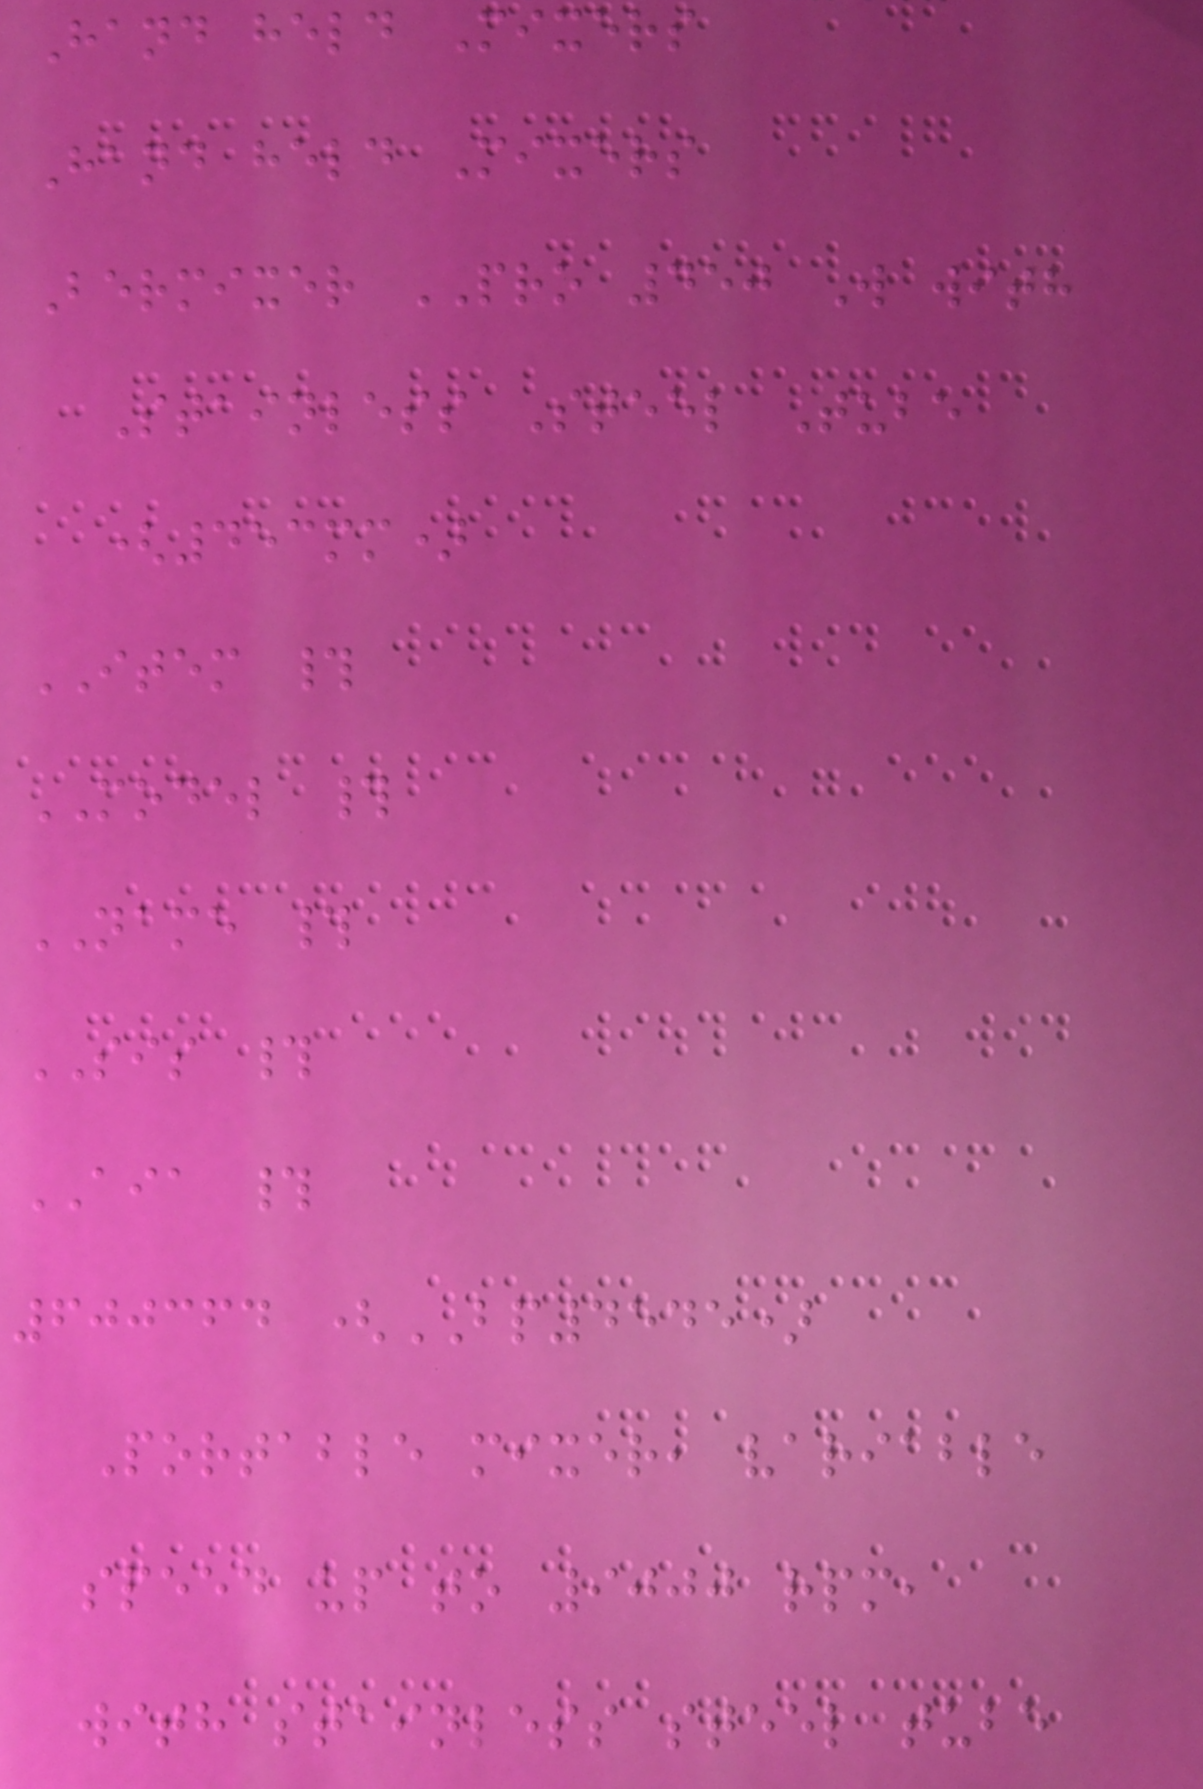Hand held Mixers
Hand held Mixers
Bermixer PRO 450 W with
Stainless Steel Tube
(453mm)
ITEM #
MODEL #
NAME #
SIS #
AIA #
600364 (BP4545)
Portable mixer, variable
speed up to 9000 rpm,
with stainless steel tube
